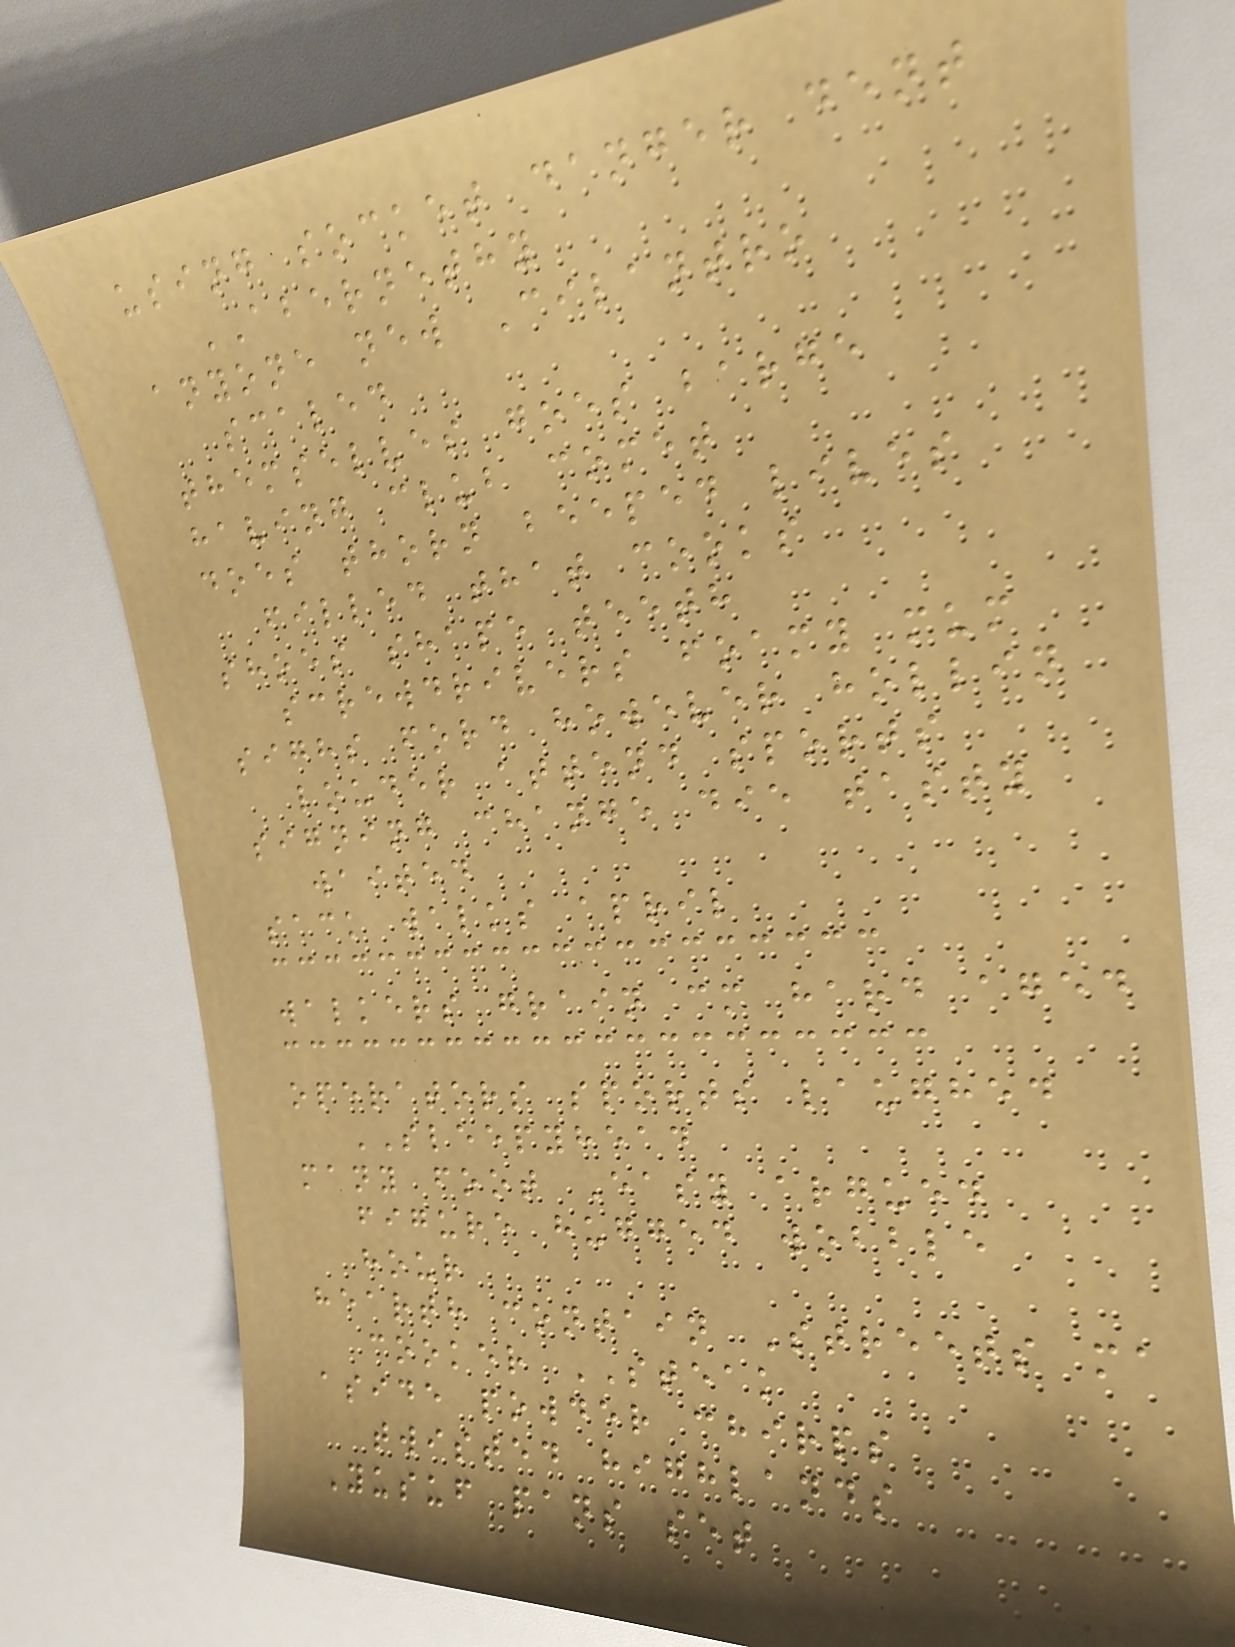using socket danger dent
ABERNETHY
anyone new Cilantro
scaled
themselves goes barge
having club comet
does thorn beeped lives
filled that cooks
shoes shape teeth
screwdrivers foamy mum
sighs ford however hollin
louder attend sports
signing change die tasty
waited
sack walks april
walkers grain cm hard aged
operators sports laughed
SLEEPYHEAD
many foot Easy argued
figure hugged wobble
hour
hearth contain Streets ma
cooker STEAK
aside powder chirps
twisted highlands
Yusuf pans set
